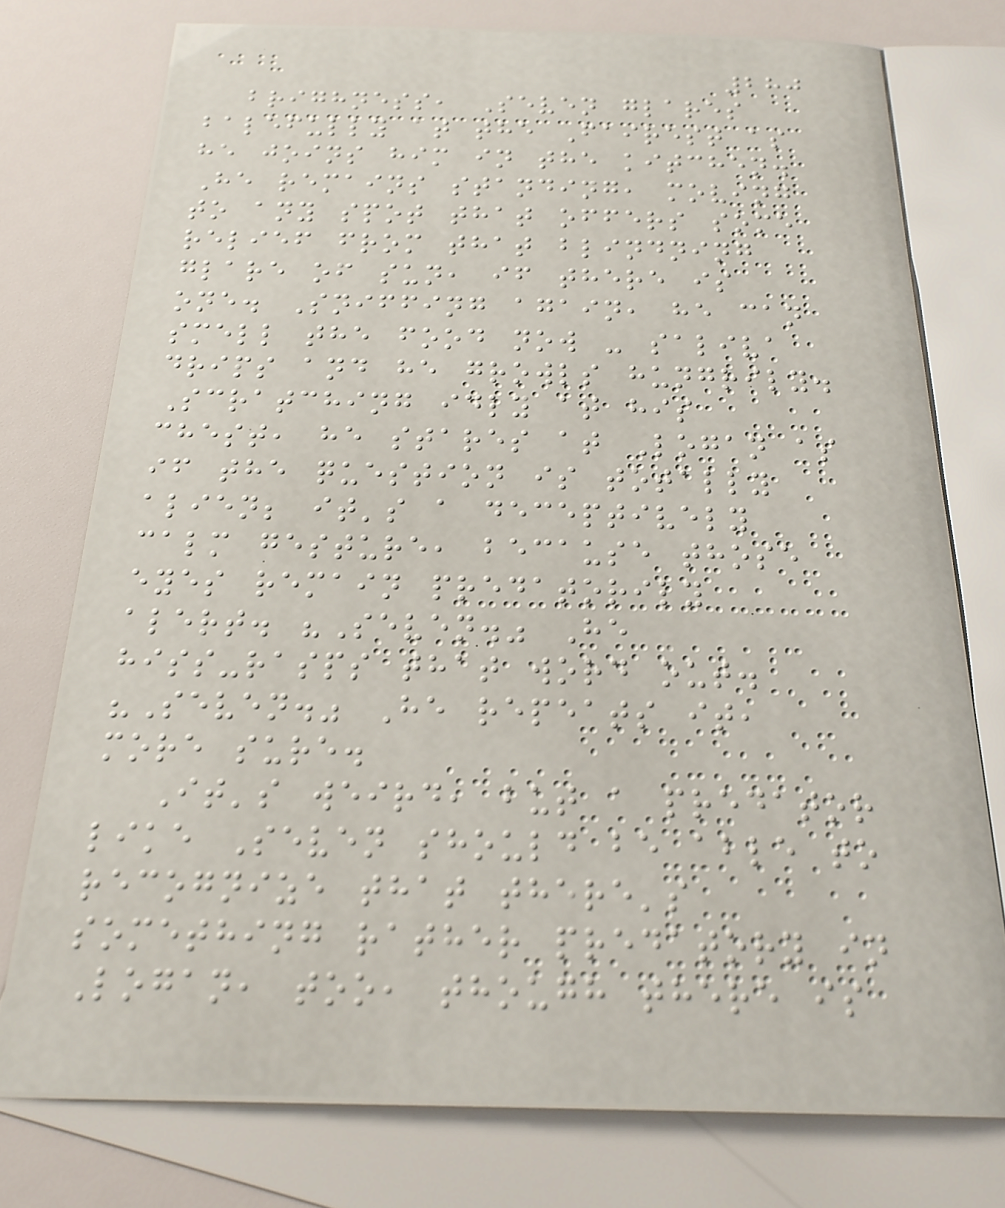280
brighness, Seven glares
balefully at the Fairest as
he joins him in the kitchen.
He remains standing, moving
to any spot that offers some
relief from that blindning
glare of sun, if there is
one. Sniffing again, he can
smell the food now - saliva
drips and he growls hungrily.
Scratching idly at his
chest, he stares at Logan as
if the question is totally
alien; it's a deceptively
calm gesture, because those
eyes remain predatorily
alert. "Seven." He
hiss-rasps that word out.
"Seven." He repeats it,
more sure.
It's weird, but a predator
like Seven should be able to
recognize that there's
something rather predatory in
Logan, too, though there is
